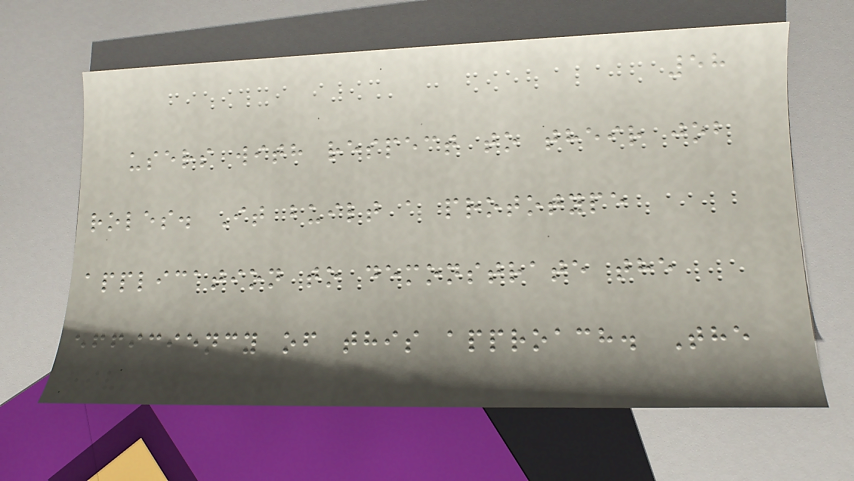58
users with respect to their job
roles. It built a prototype
application to demonstrate the
efficiency of this approach. The
